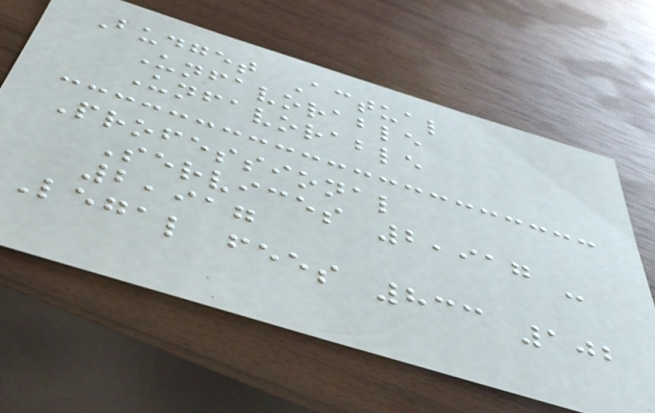Budget Actual
Unfavorable
Unfavorable
Professional
Services 2,917 -
2,917
Legal fees 833 102
